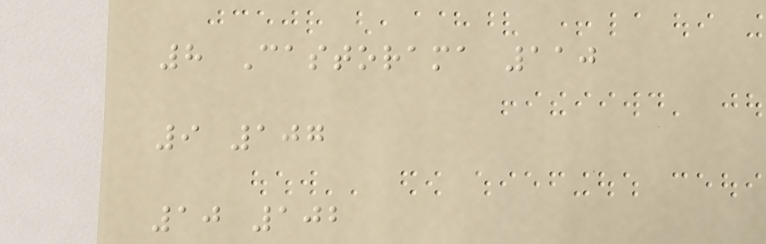8 Castorama 110
9 107
10 102
